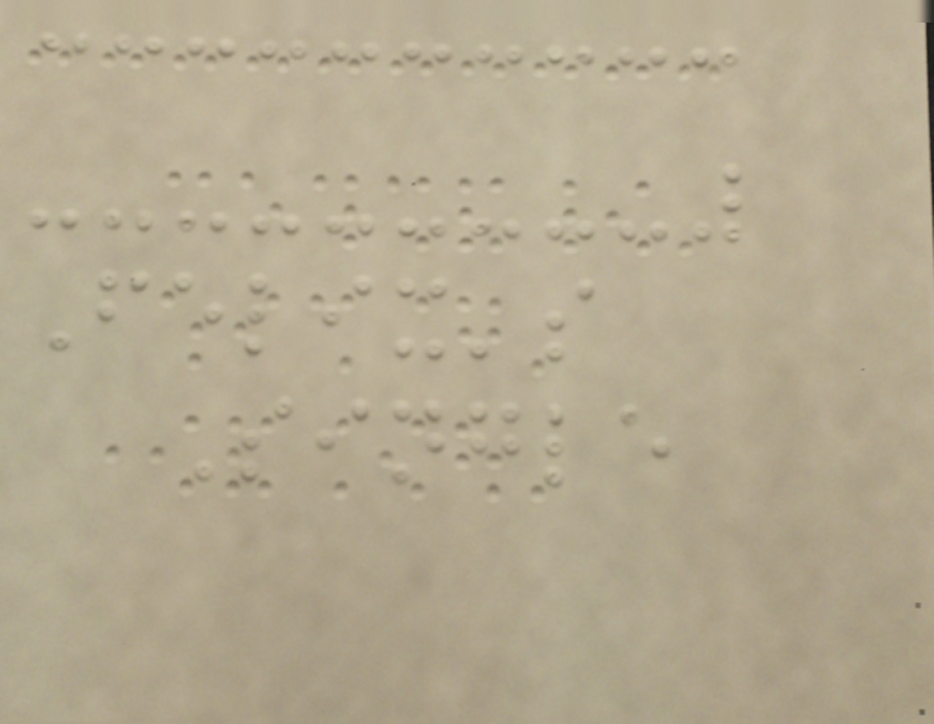Felix's
Single
